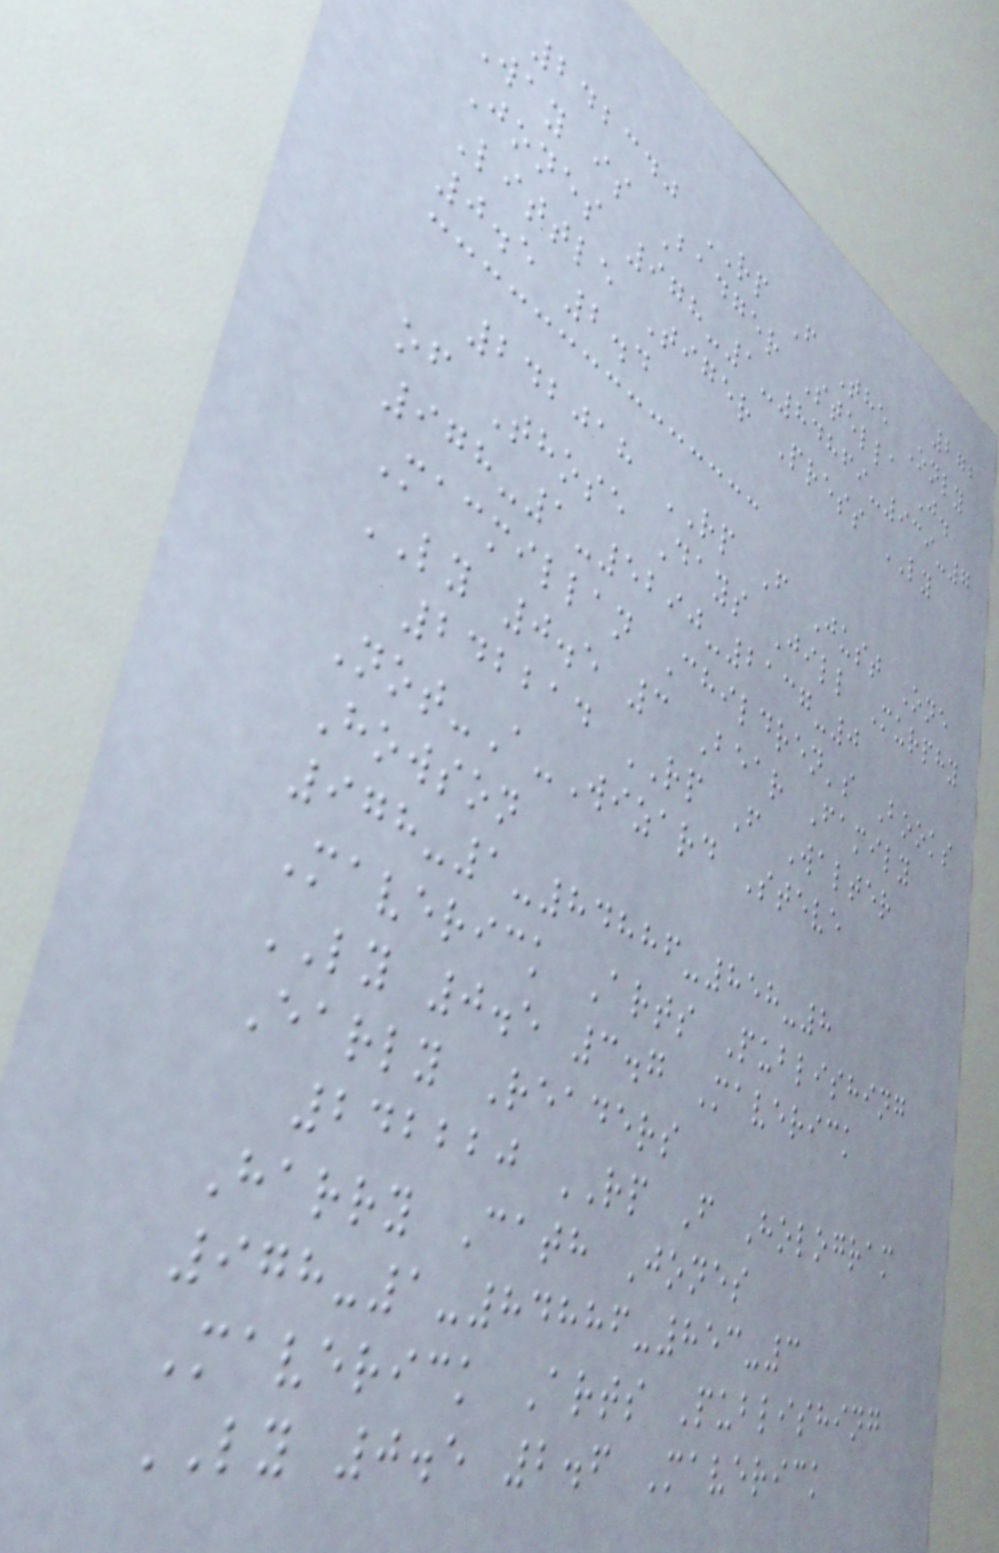272
242340 RP F The Only
Way is Badger Stella J.
Jones 978-1-84869-939-7
Little Tiger Press LY
0.5 2.4
242018 RP F Just One
of Those Days Jill Murphy
978-1-5290-2137-0
Macmillan Children's Books
LY 0.5 3 Bear Family
242214 RP F Walter
Not-A-Wizard Steve
Howson
978-1-84886-858-8
Maverick Arts Publishing
LY 0.5 3.7 Maverick
Early Readers
242220 RP F Hologram
Harry Cath Jones
978-1-84886-853-3
Maverick Arts Publishing
LY 0.5 2.6 Maverick
